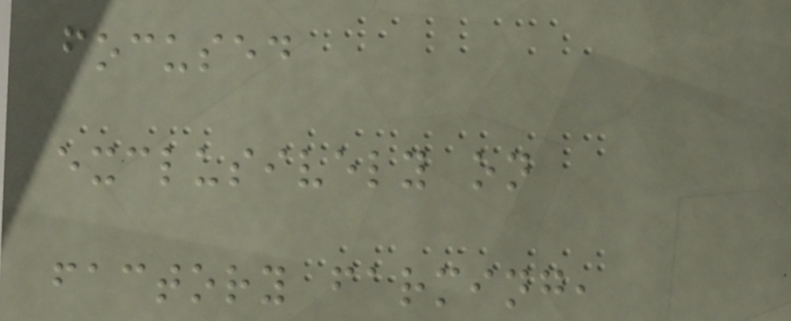focused
exclusively on
factory farming,
